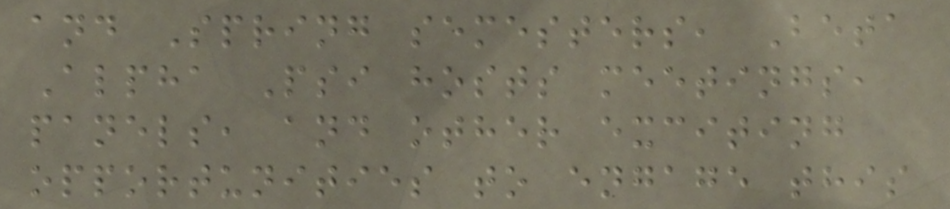and Spring semesters, Beta
Alpha Psi hosts meetings,
panels, and other exciting
opportunities to engage this
